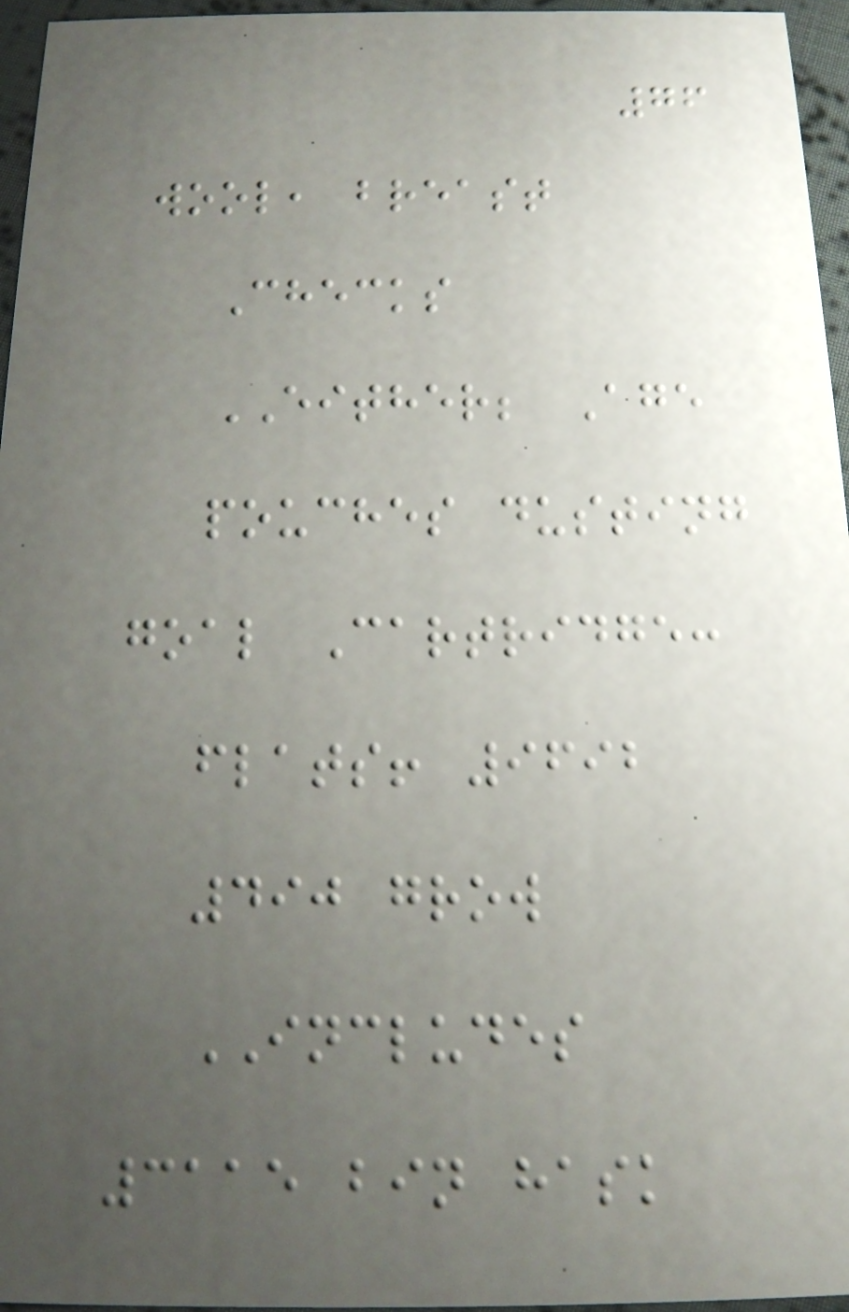76
wool, breast
Checks
EITHER; Age
pouches dusting
goal Cartridge:
flats! 9692
490 grow
INCLUDES
3115 bin hask
